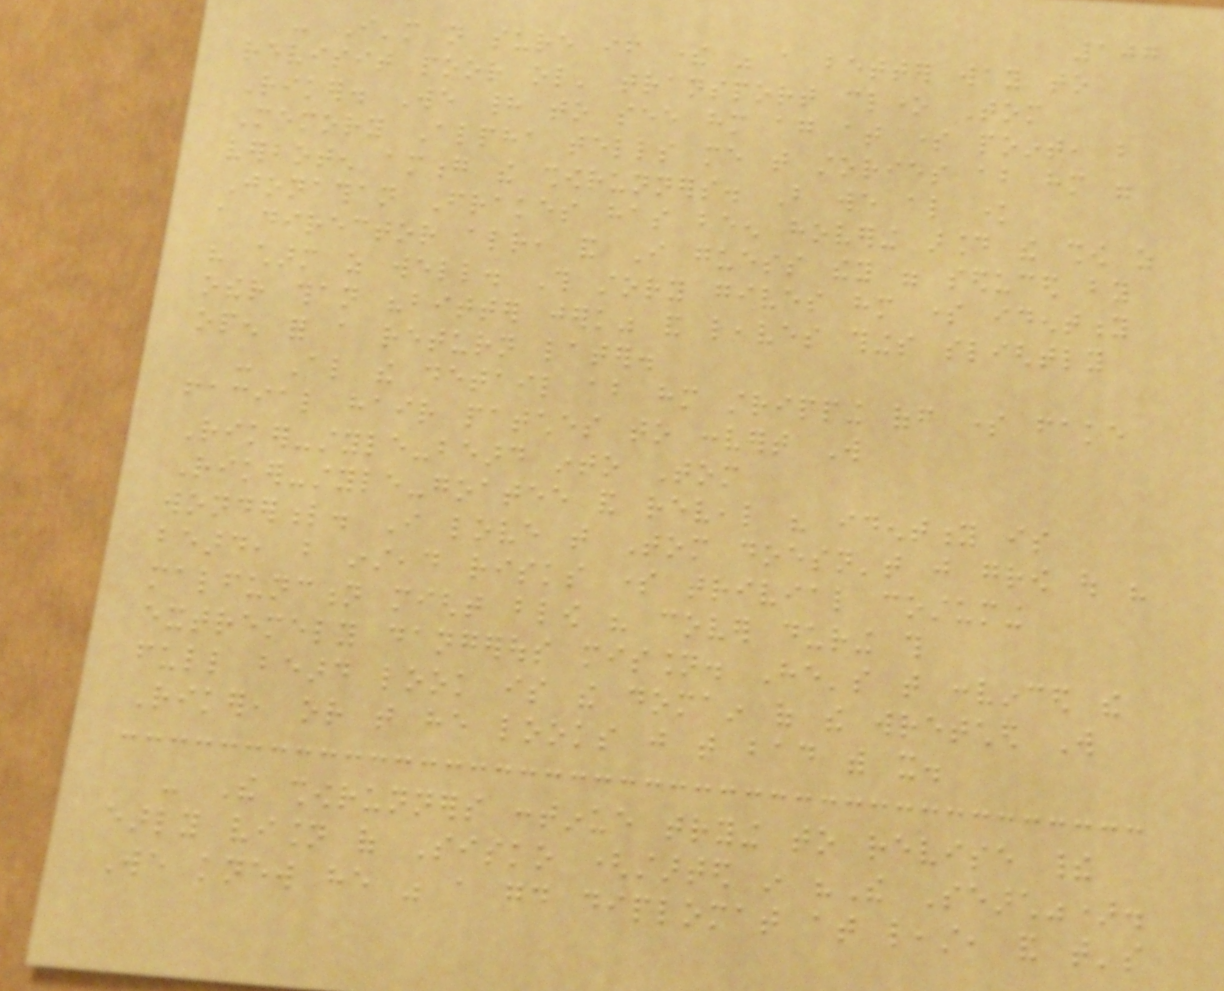107
- I'm not sure if there was a better way to
revisit poor ol' transport clone Tom
Riker. We had to see him again at some point, but
Memory Alpha tells me that stories about him were
verboten among the showrunners. But we also know
Jonathan Frakes has been hovering around the show as
a director already, and I guess they were seduced by
his charm as well. This story gives him some identity
other than "bitter jerk" and leaves things slightly
open for a return later.
- Also the detail about him stripping off some fake
facial hair patches to convert Will
Riker-style-beard into Tom
Riker-style-goatee and reveal his identity is
wonderful. I love that Tom doesn't just grow out his
beard, but instead risks some trivial costuming
malfunction might blow his cover during this
extremely dangerous mission. He's that convinced the
full beard look is the domain of the wretched Will
Riker, or that he looks just that bad with it.
- The showrunners continue trying to revise their
early vision of Sisko (started in "The Search").
We knew he was a good diplomat at least, and that's
